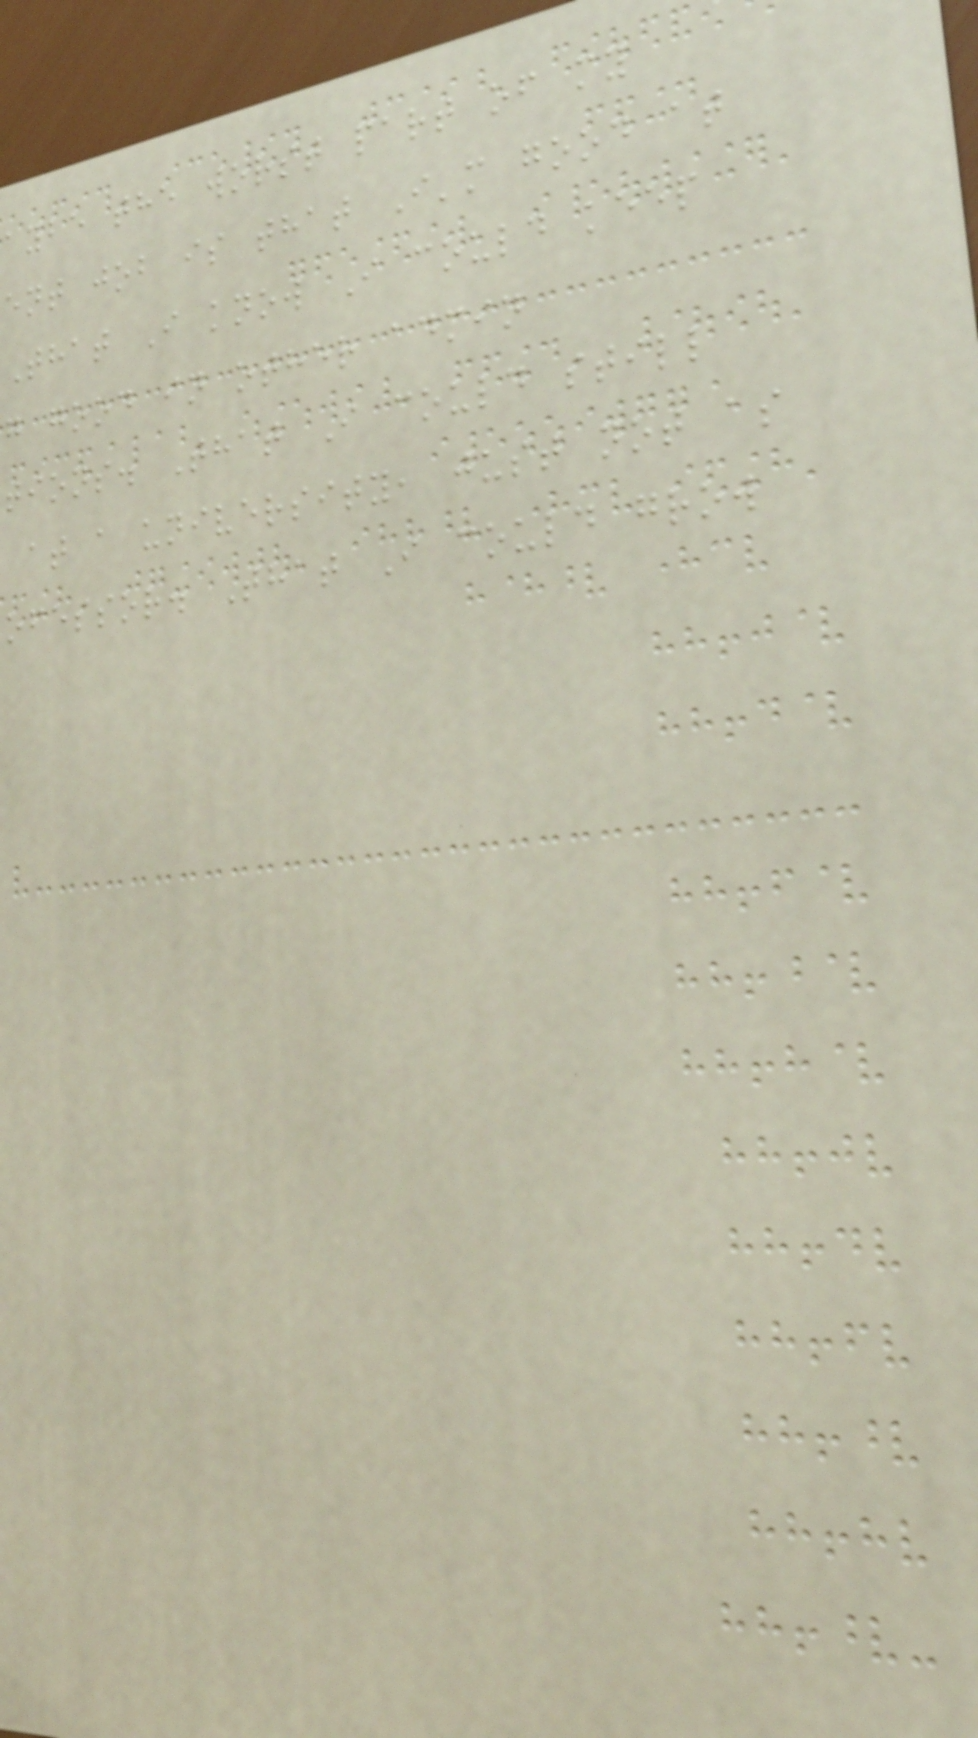aybe the worst part of my
ent job is that I'm good at
That I know I could keep
g good in other admin
tions. That I could still
at a university, just not as
ofessor. That I could grow
